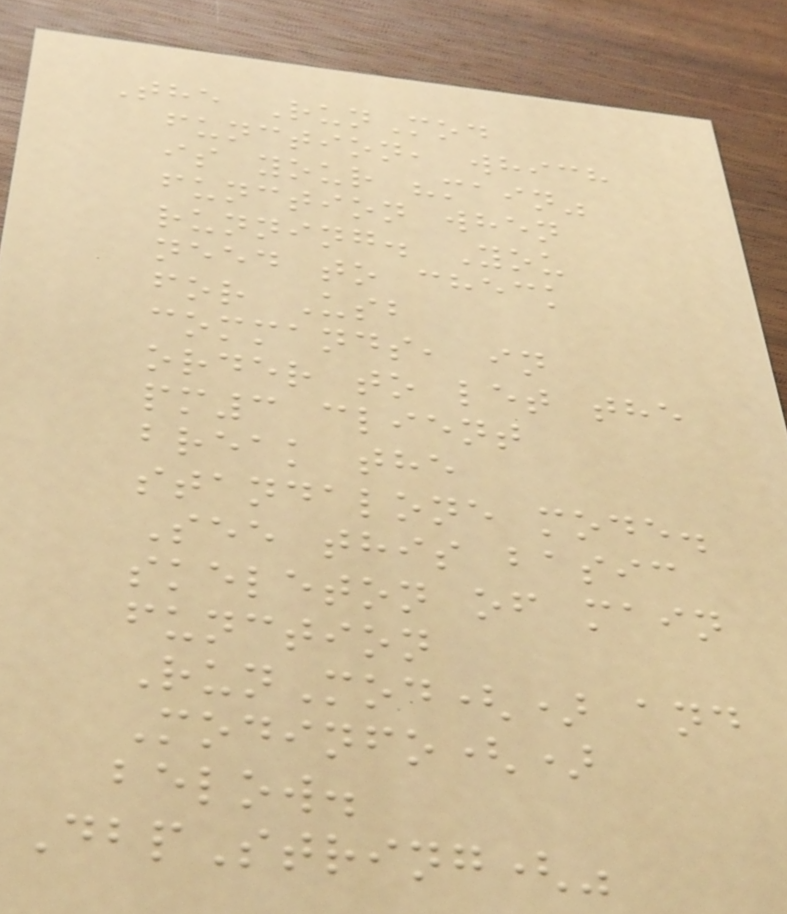The RunMod
function, which
is your "main"
function when
running. You
need to check
for Usb
commands, in
order to let the
pm3 client
break the
standalone mode.
See this basic
skeleton of main
function
RunMod() and
Modinfo()
below.
DbpString("
